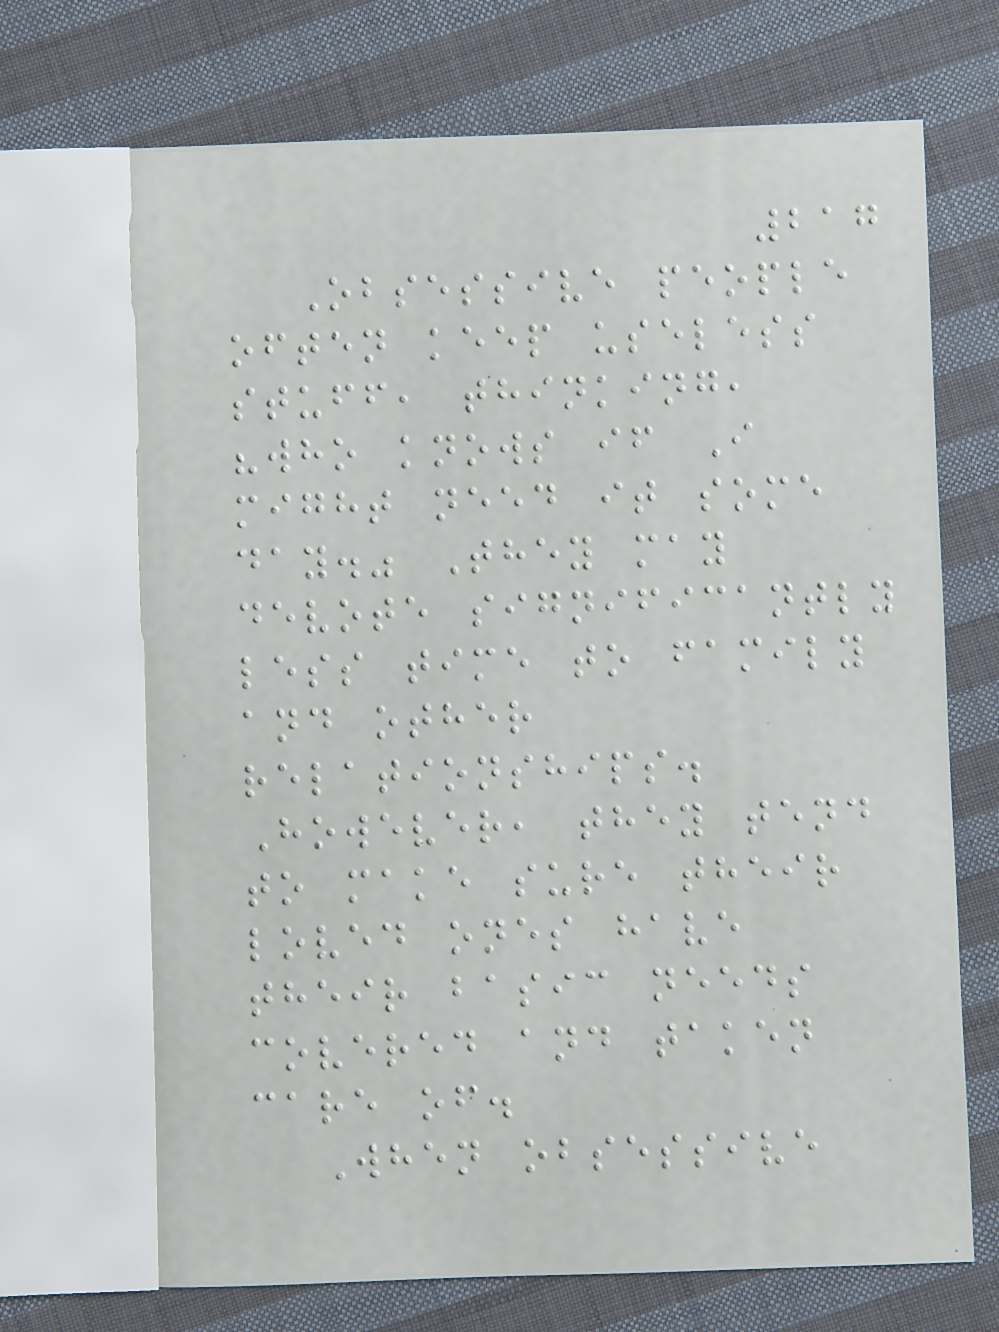217
Obsessive people
often keep useless
stuff, thinking,
"who knows if I
might need it some
day." They may
devote significantly
less time to family
and other
relationships.
However, they tend
to make sure their
loved ones have
their basic needs
covered and taken
care of.
When obsessive
